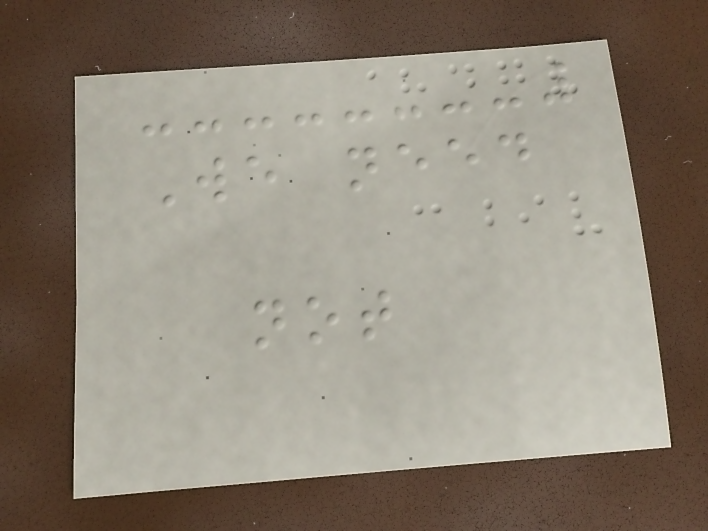We need
not
